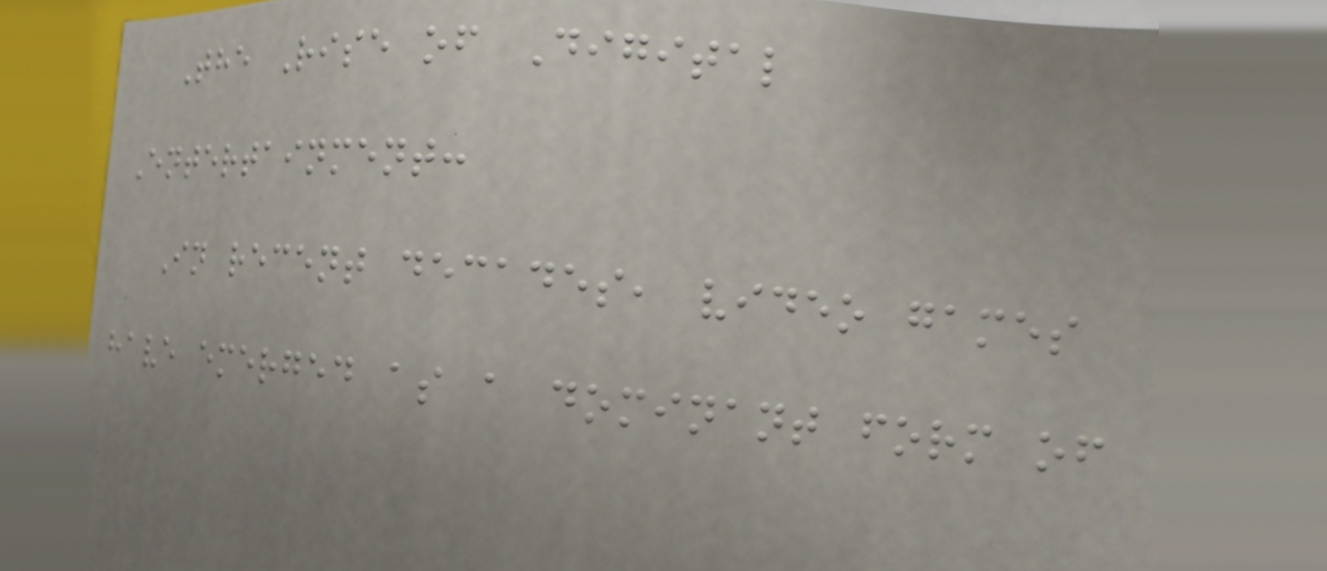The Rise of Digital
Entertainment:
In recent decades, video games
have emerged as a dominant form of
